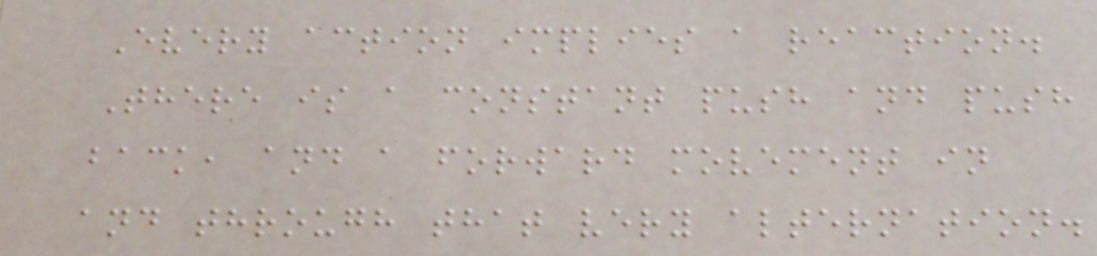Every action implies a reaction.
There is a constant push and push
back, and a forward movement in
and through that very alternation.
